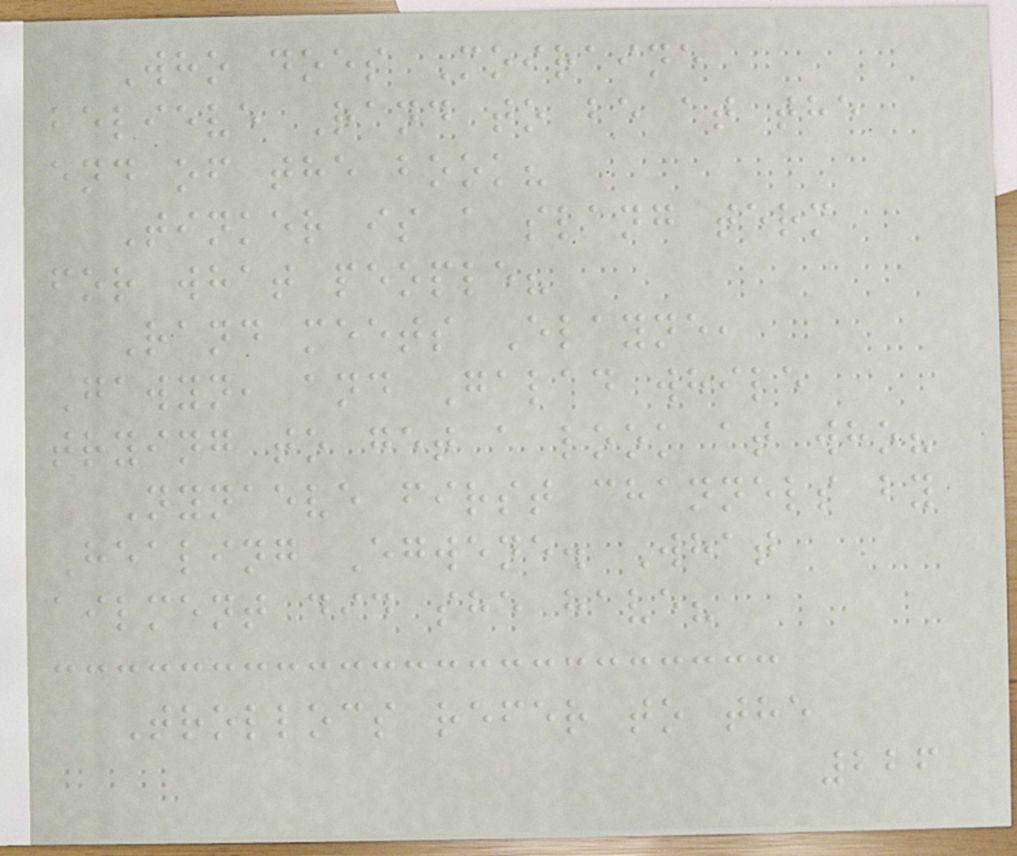Who does Moiraine
believe Rand to be at the
end of the book?
Tinker is a slang term
for what people?
Rand meets Elayne,
Gawyn, and Galad while
trying to get a look at who?
Nynaeve first channels by
Healing Egwene. What
ailment did she have?
Trollocs refer to the
226
